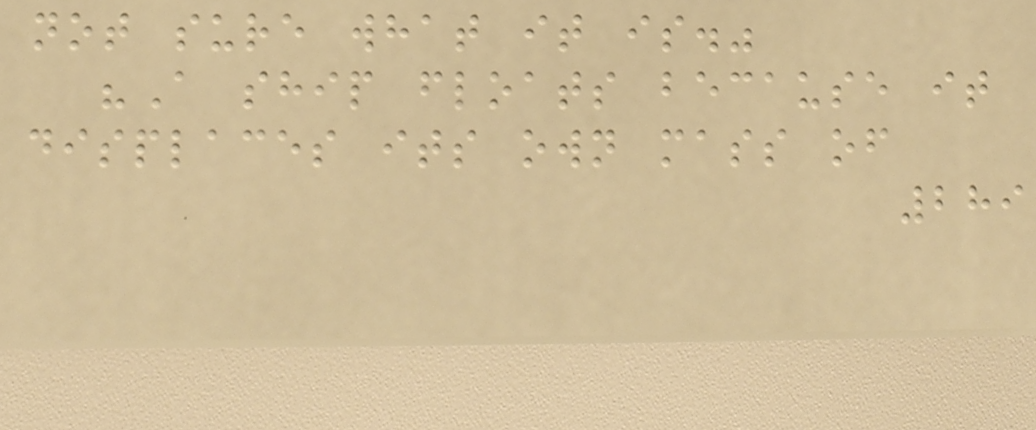not sure what it is."
"A ship floats because it
displaces its own mass of
289
